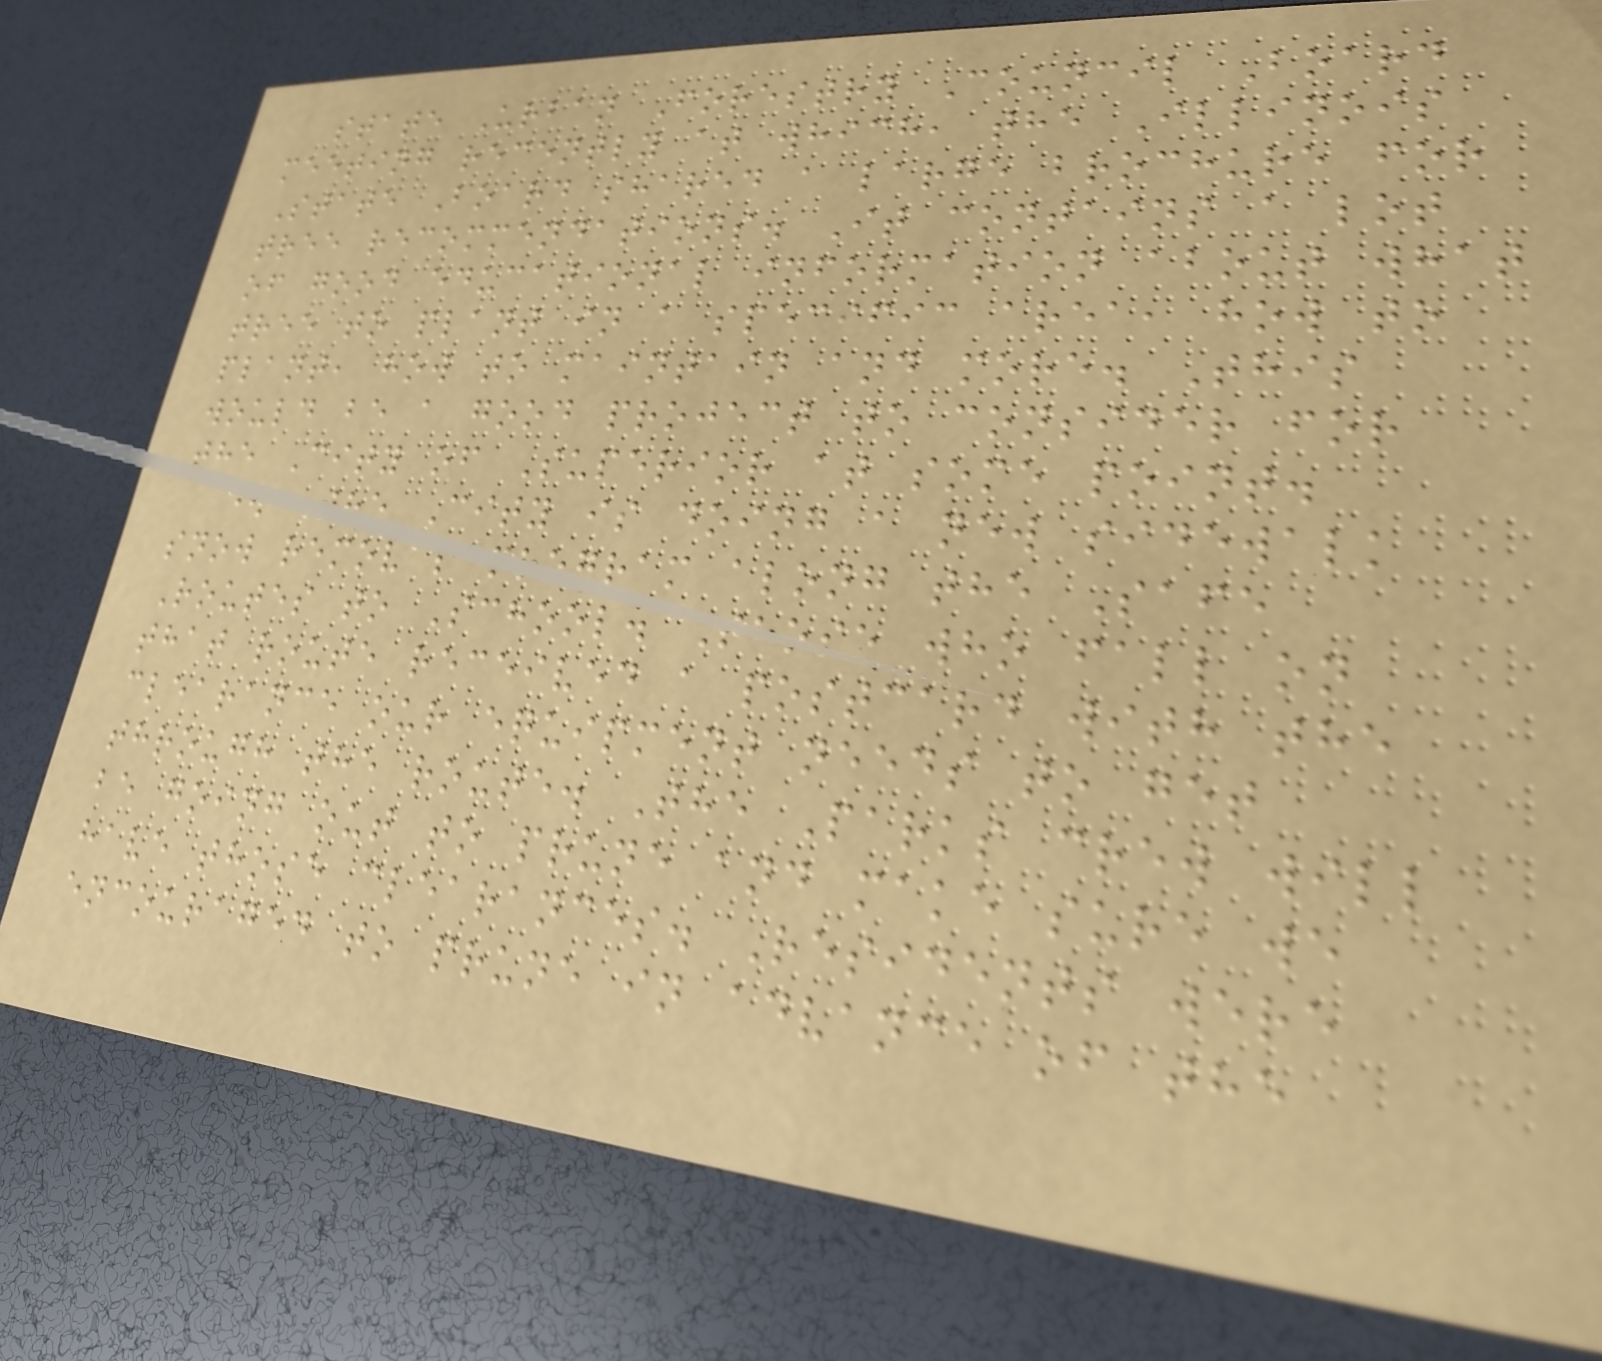state Urban Forestry Council Board
meeting recently at which, the Illinois
State Board shared a large brochure for
tree recommendations. It contains a lot
of good educational information about what
tree to plant in a specific area, how to
plant, how to maintain and more. This
would be a good project to consider for
the City of Superior at some point.
d. The City is doing a new sidewalk
snow removal program along the Safe
Routes to School. Those who fall on
that route received a postcard with the
clearance our equipment needs to get
through the route. The Parks crew will
be going out to prune and make sure we
have those clearances. Residents were
encouraged to prune in advance of the
